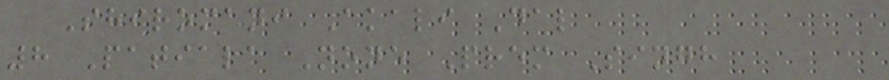Shiromani Akali Dal
8 Patiala None Prem Singh
